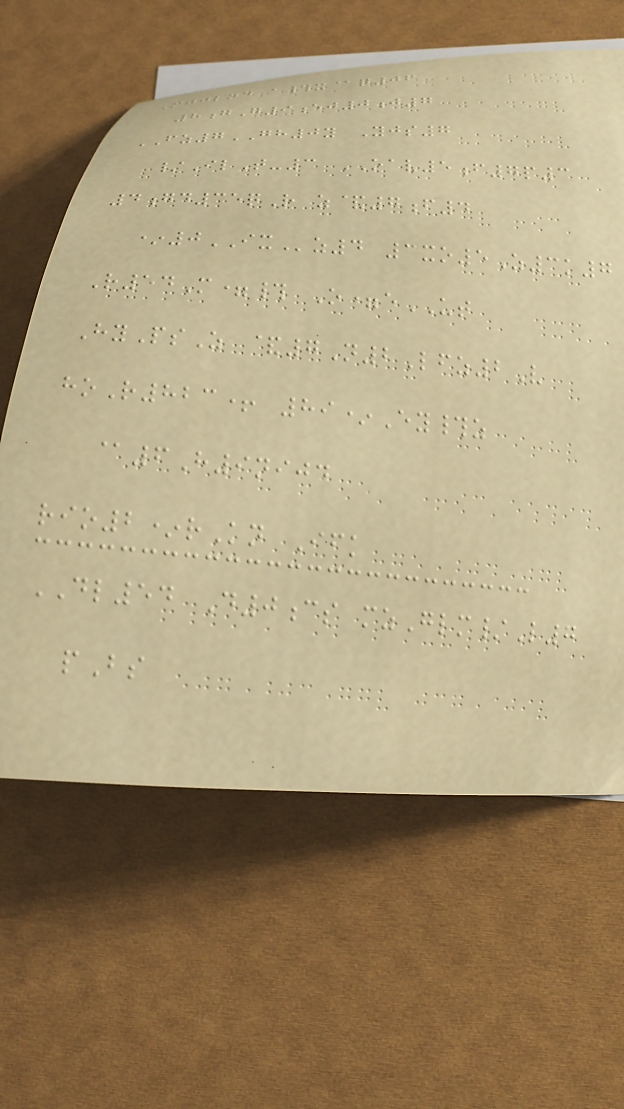Mjjlnd a#x@q06
8gG9ej0j7
FZ7GH0y Yjs7
/IlT-3 OAV5f7p3
4gd35qR z&7f4
*0IXz4 3xo5Z3k7
R54M=# O=eUT
HyPsZ &7N2Lfz2V
hoR823+ 89*Ey#z
@6H9nijd
rio2*rKn Ifk
DL54 D0cs mzGlm/L7
pBs
